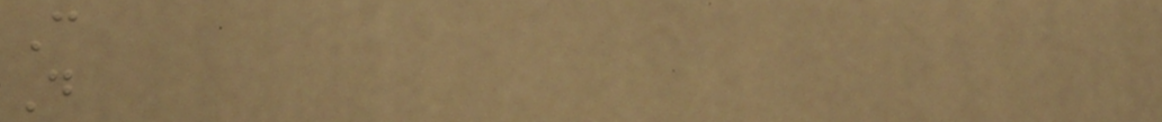C
D
